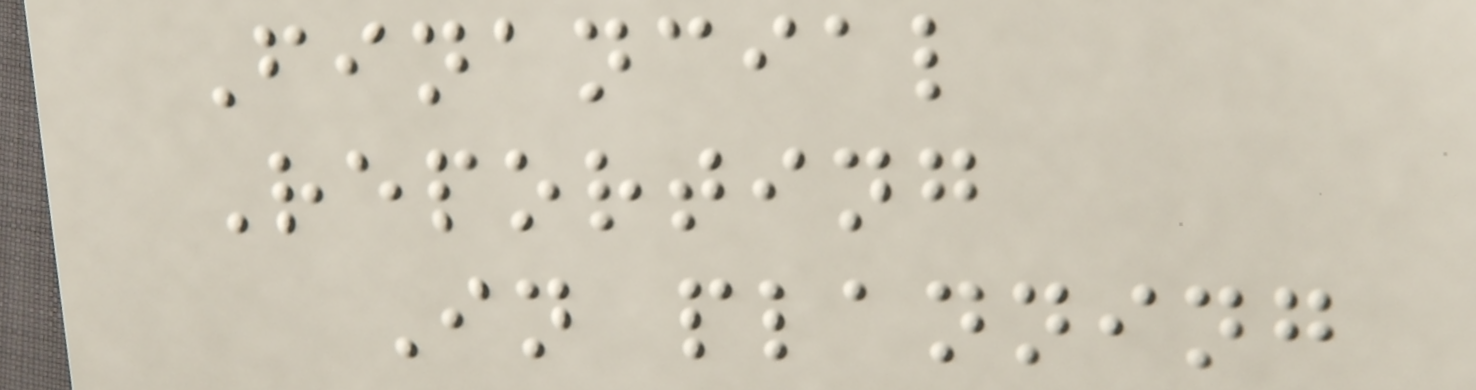Financial
Reporting
In planning
